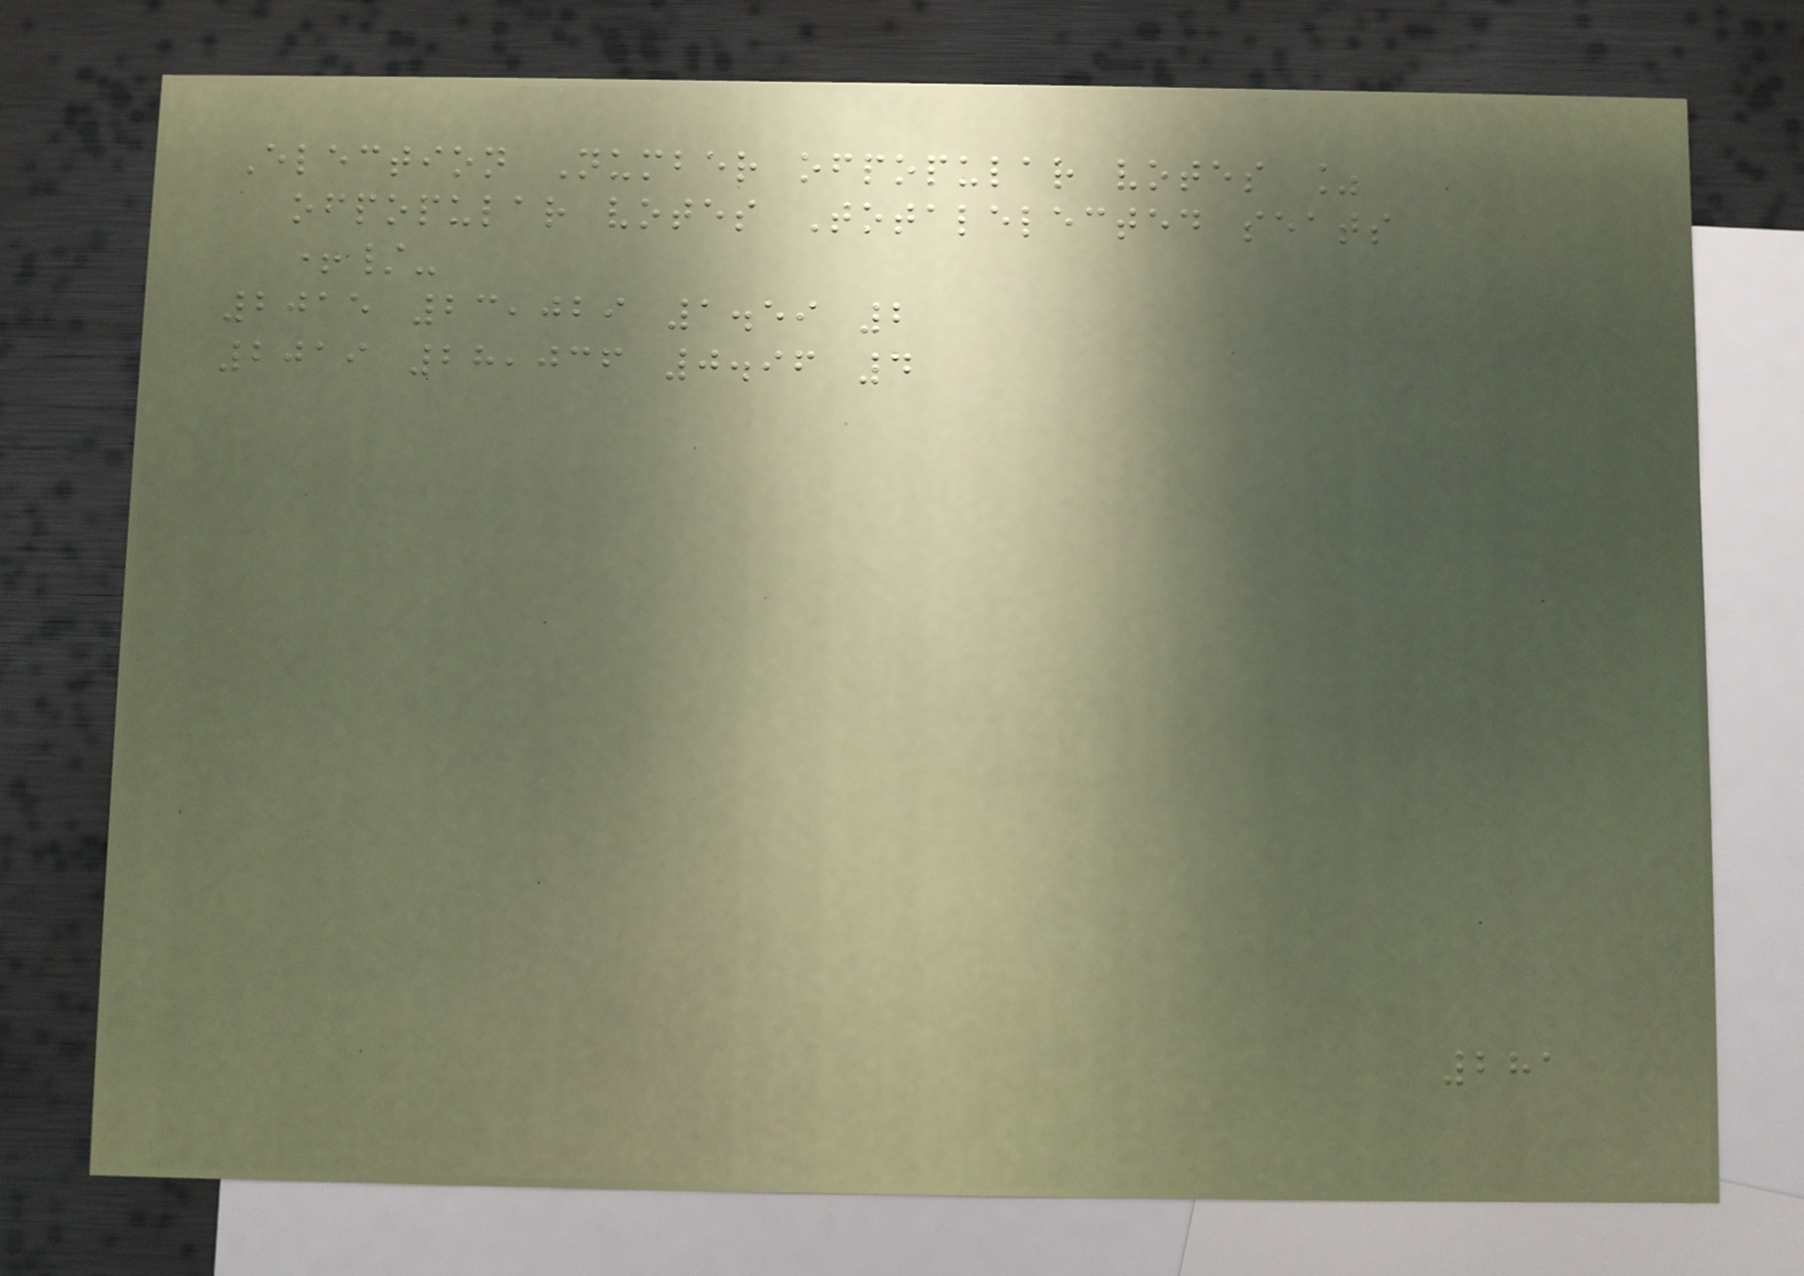Election Number ofpopular votes %
ofpopular votes Totalelected seats
+/-
2015 23,029 1.59 2
2019 28,036 0.96 4
281
